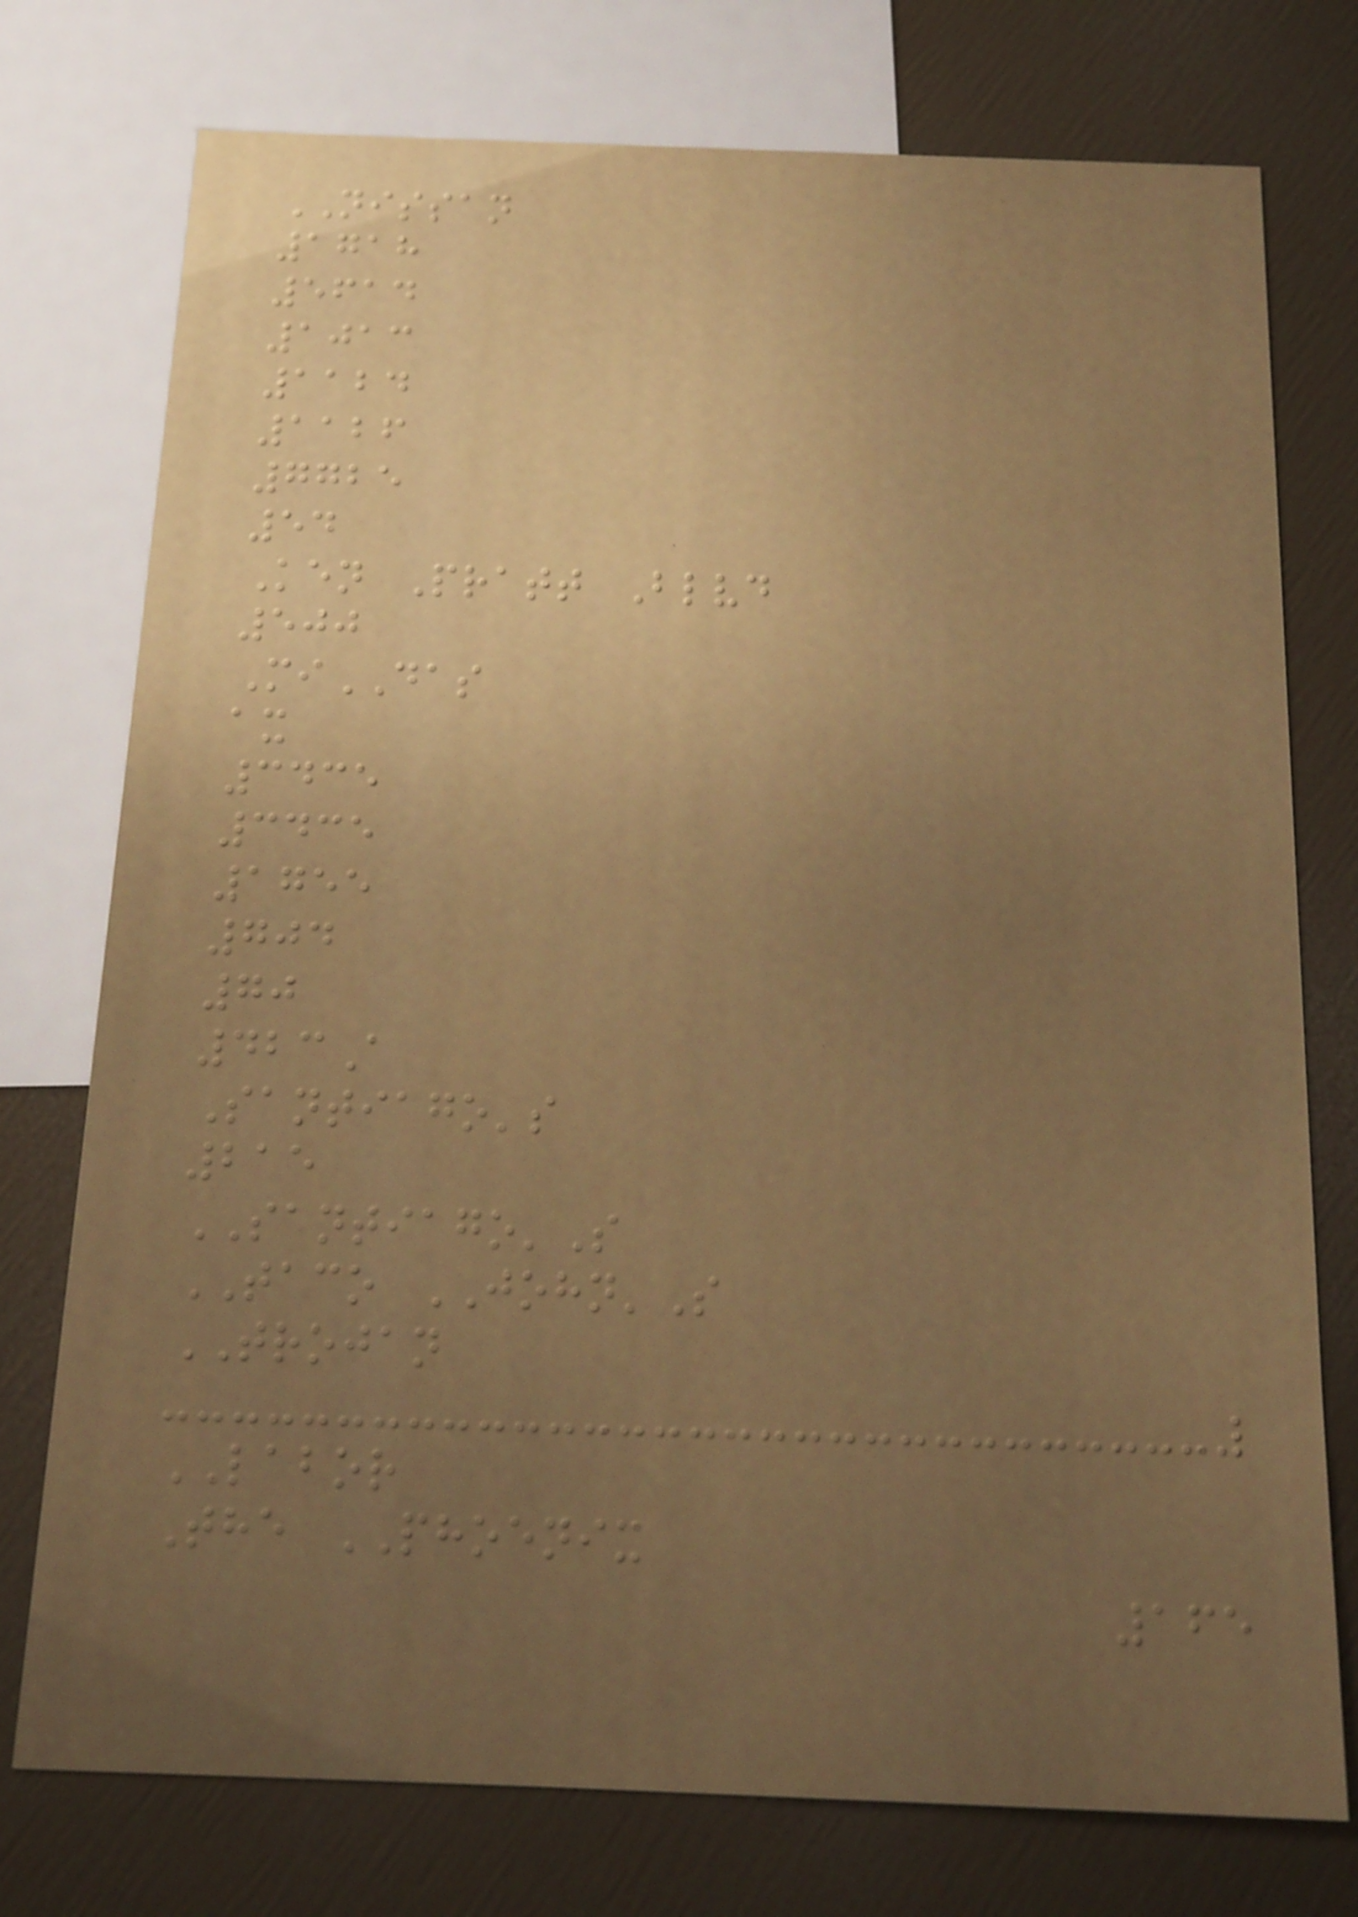NISSAN
1718
5614
1013
1124
1126
7725
54
Ken Pratt Blvd
500
MiDAS
ax
3435
3435
1755
704
70
423A
Santiago's
215
SANTIAGO'S
TACO JOHN'S
TROJAN
LABOR
The PHOENIX
165
